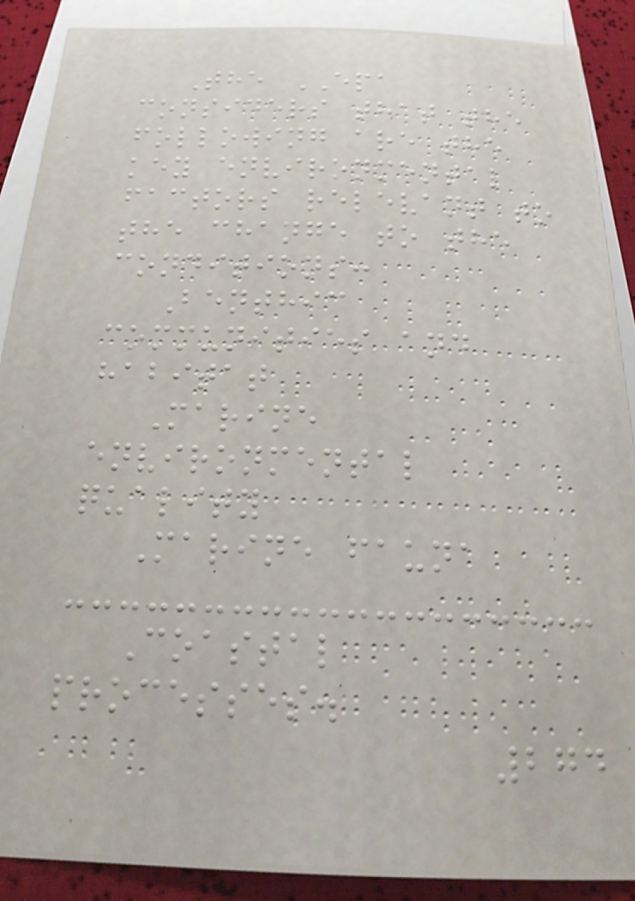The EPA
considers that the
following are the
key environmental
factors relevant to
the change to the
conditions:
Benthic
communities and
habitat
Marine
environmental
quality
Marine fauna
Coastal
processes.
274
